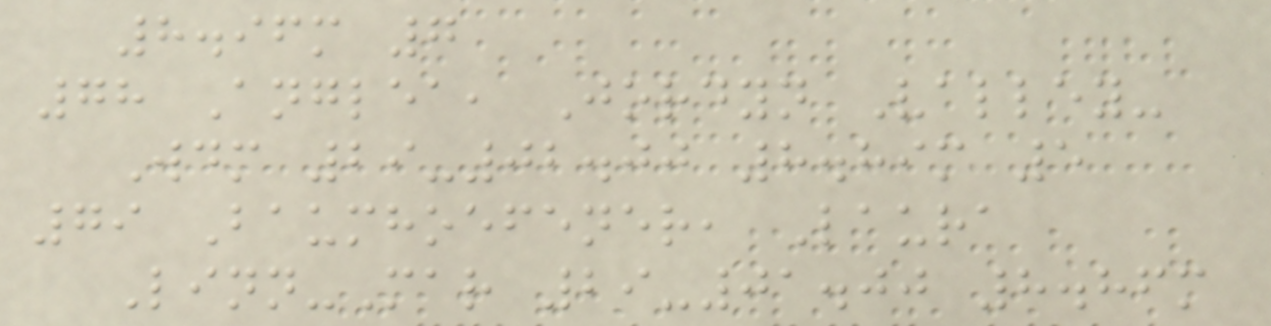8.96m 7
78 Anglea, Jordyn Valley-
Wdm 29-02.00 8.89m 5
79 Baumhoefener, Laura
Linn-Mar 29-01.00 8.86m
